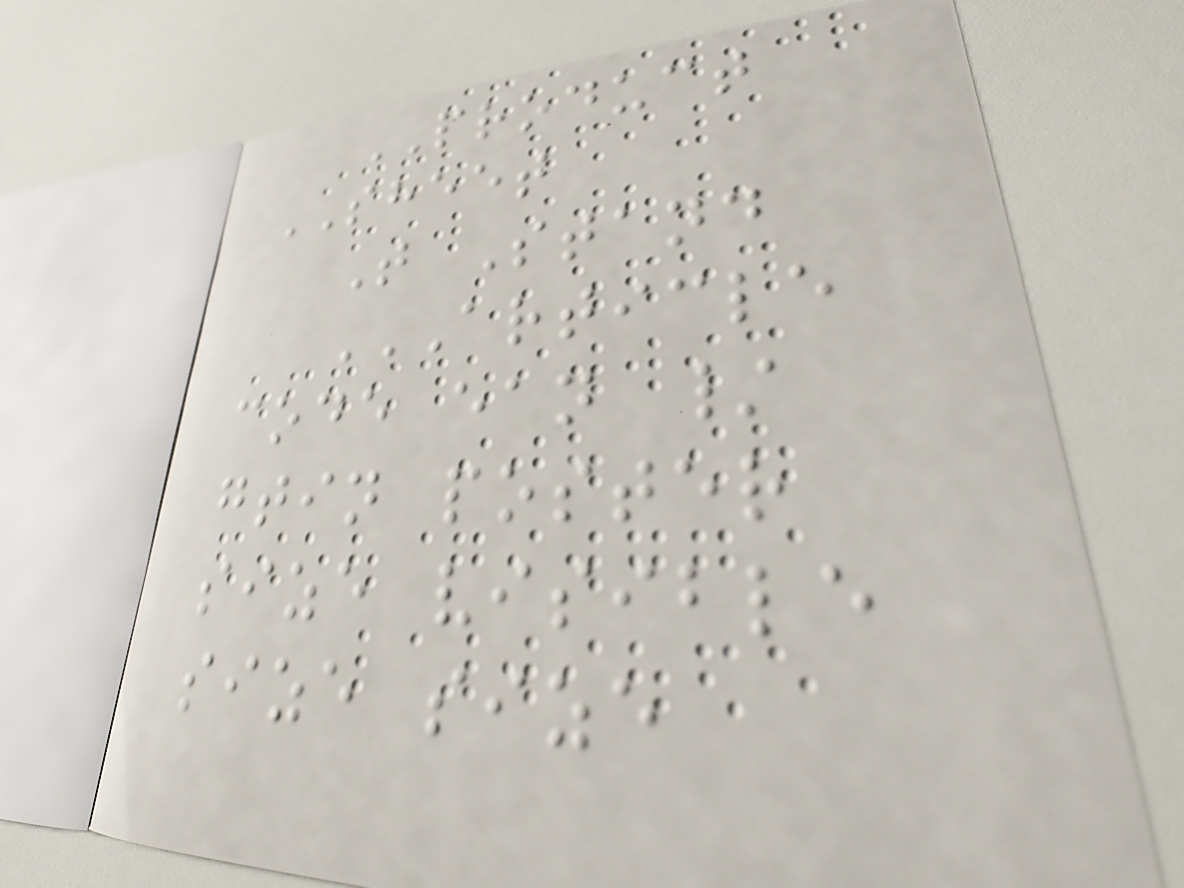PRODUCT
SHEET
T Stand
ARTICLE
CODE EAN /
GTIN POSTER
SIZE VISIBLE
SIZE SIZE
